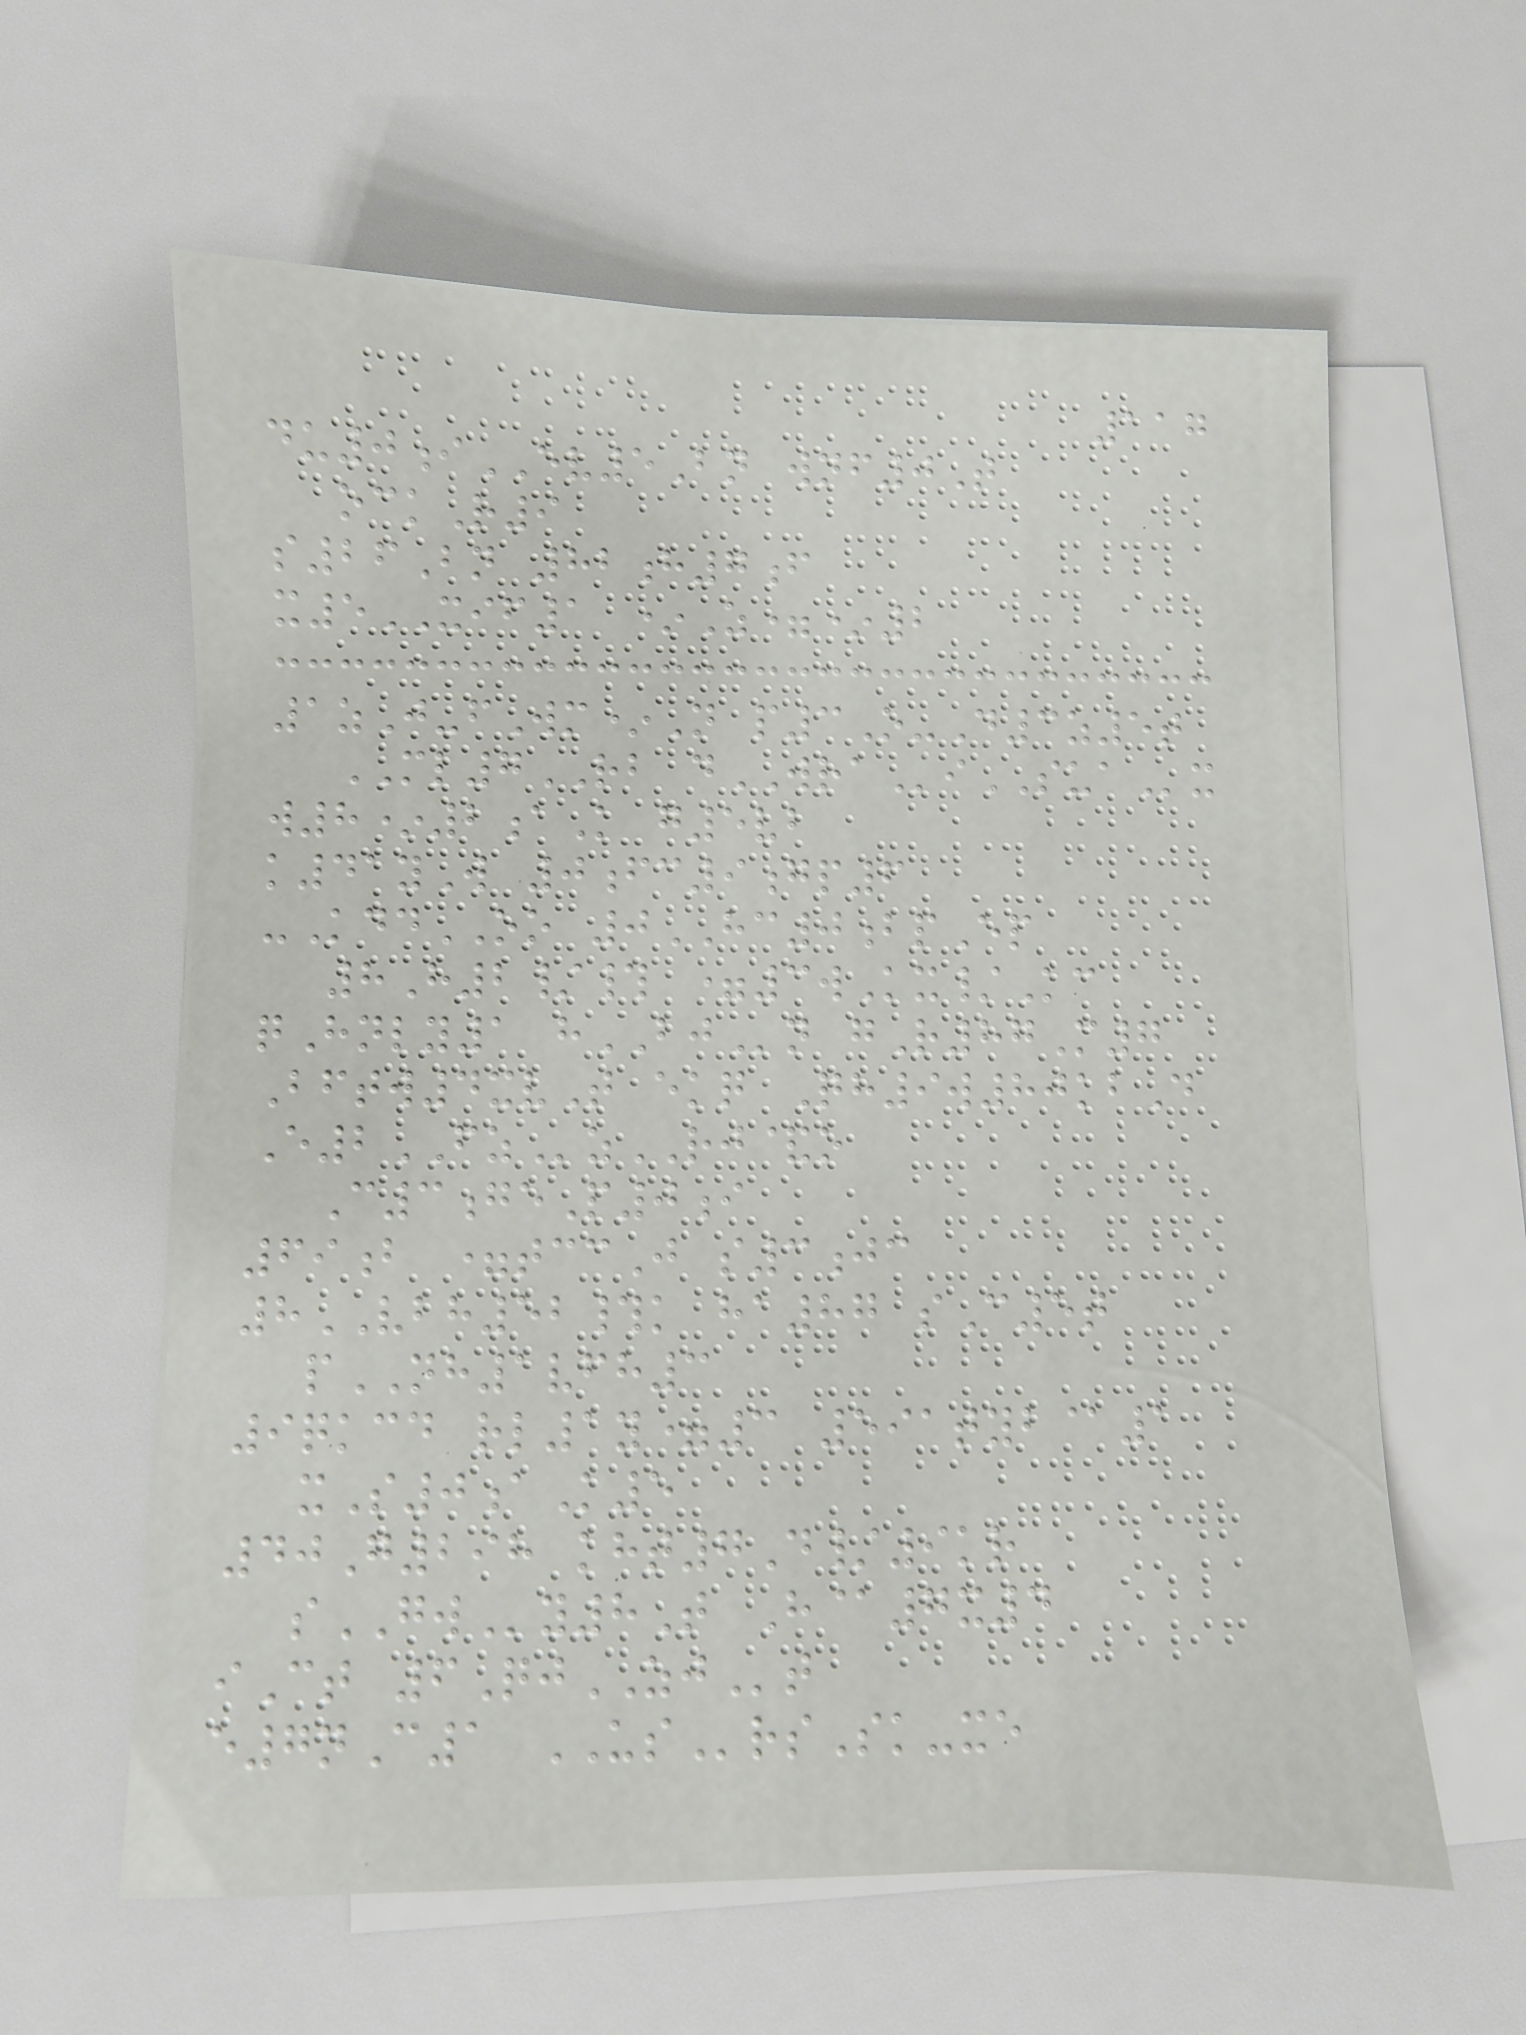117
du0iEV5Bn wnf0T
ockR9
s26Bn 82h7f
x5XIF1 *Z=*2
1zJ-fWm*N p3O-D3z5t
ML7RB dWRAiSUAx
w8*2aK g5vb
k41yW 0fc9gp6
-KddOO 0HC0bpEp
8H2/# =3wKx/Kc
qHnly1 hBJn gR87M7
Bftw4xvT ekq Qh9w80kbD
E2FZzRJ&o
C3geP0i
69b =tccJ s3jc
8VBH52#k ha87 sC5t
pNH1vfh3
9qkcd rl1y=3 591tyb@1
xS0aK5
40G298 kht7D/9kr
sGWy8T H@7x4
iCt 6QjZJt
e7nC1 USrsSk-xe
